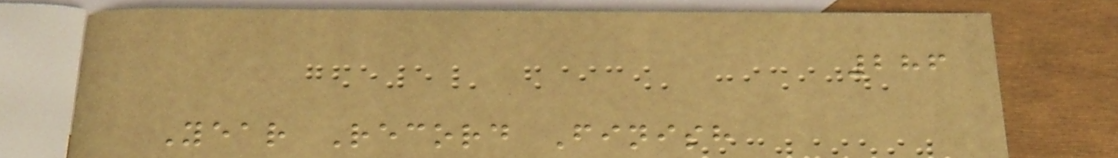286
Year Record Finish
